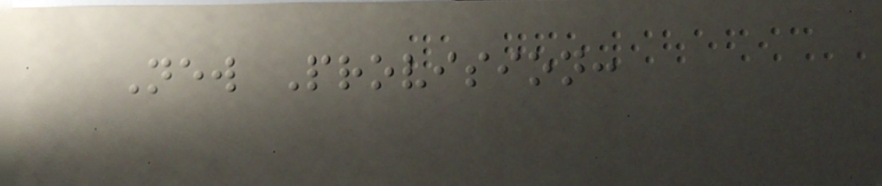New Provision:
